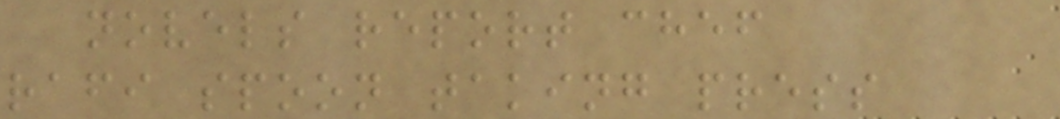novels report chef
rafi spoon taking press
